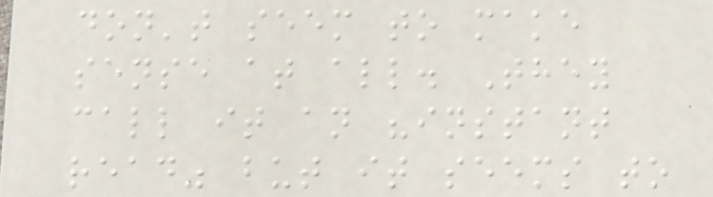don't seem to make
sense at all. They
call it an "instant
read" but it seems to
